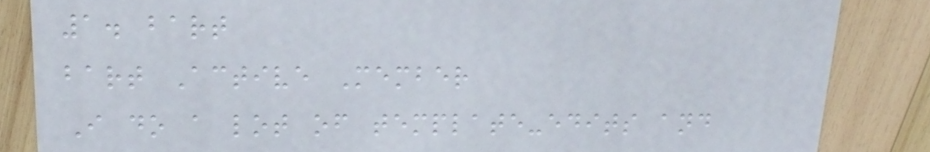1. bart
bart Active Member
I do a lot of template-edits and
